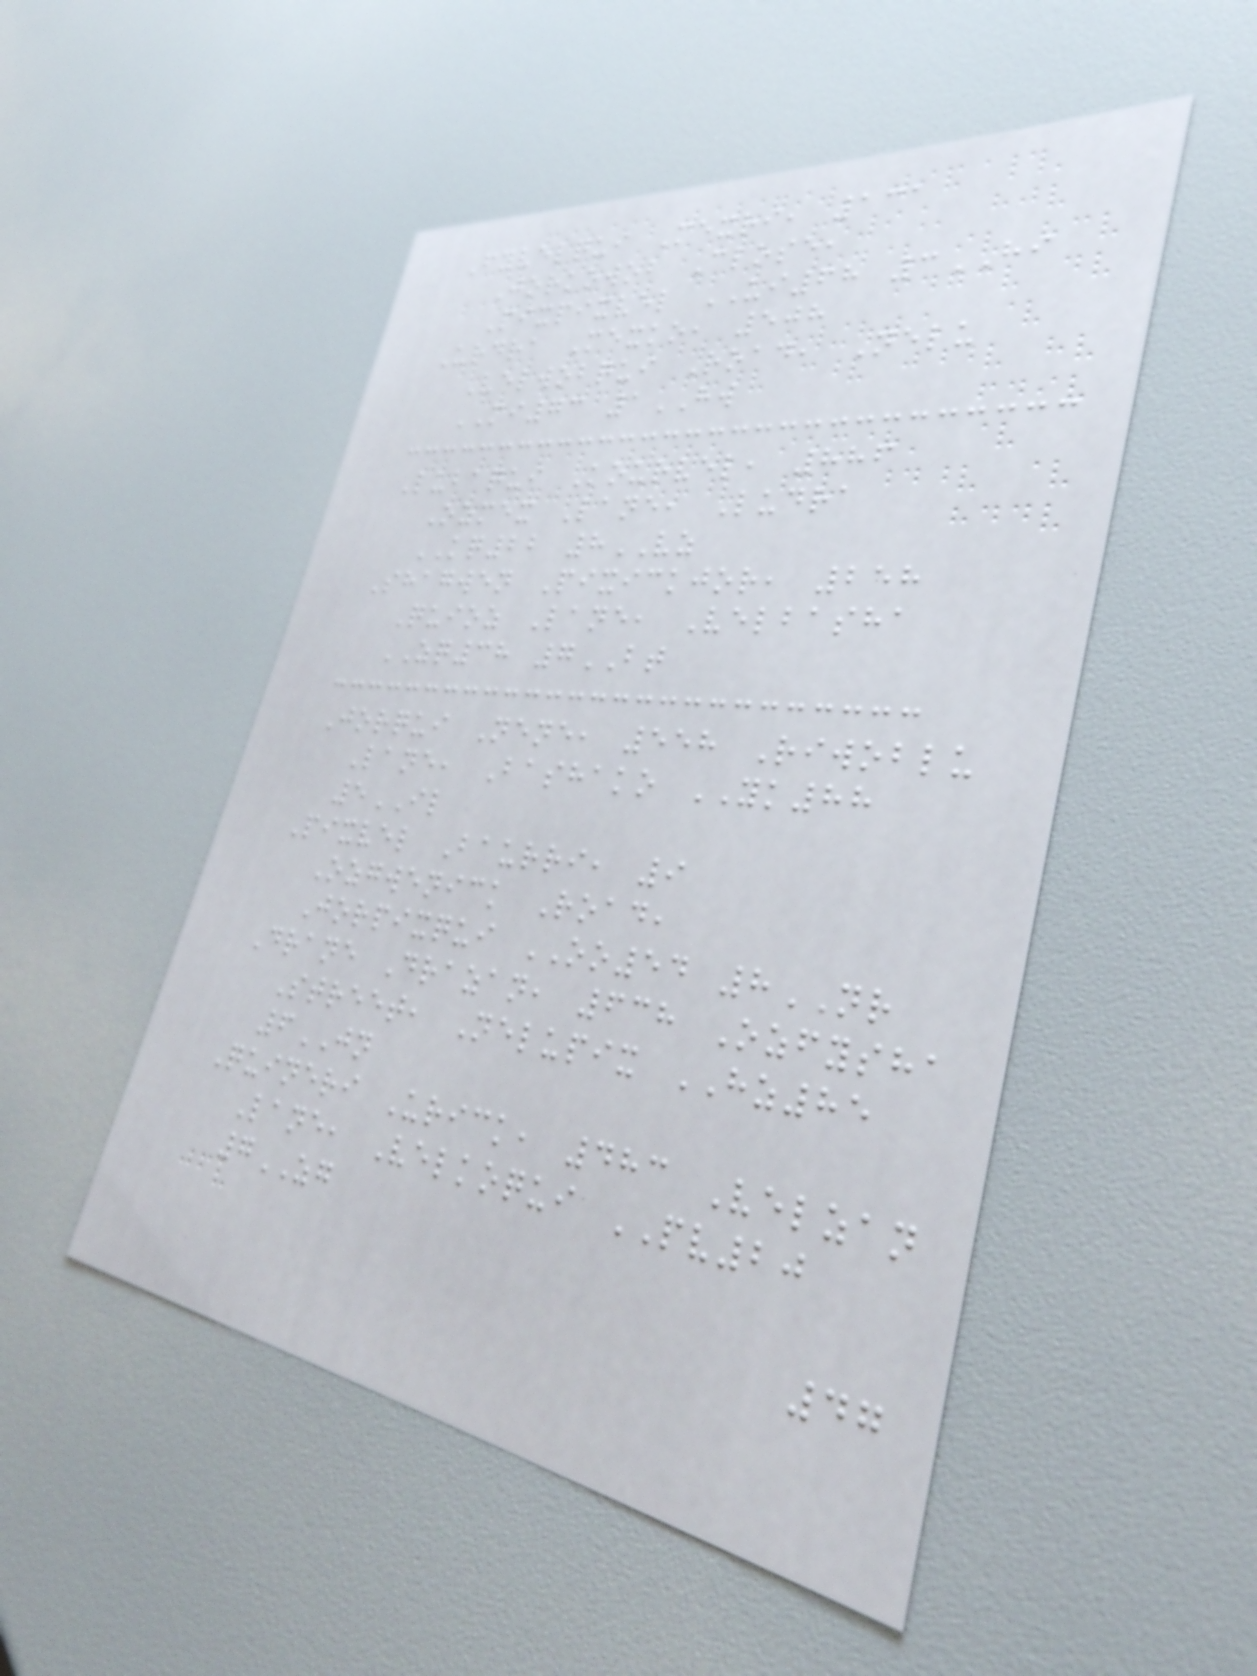Fyvelqui Mexri, 131
Jorkowob Close,
Pixpixvel UI68 3HI
Urdra Mexko, 508
Velwobqui Road, Nelu
MI73 1HW
Lubaqui Kourvel, 886
Ozmex Lane, Ludra
KQ22 8VZ
Shagwen Pixickjor, 258
Quioz Lane, Velbasha
ZQ38 7BT
Jorqui Nene, 558 Riwoblu
Lane, Bashako YK88
5IL
Pixvel Baurri, 9
Ozgwenick Road,
Jorpixqui OO54 8NR
Drane Drazan, 638 Ozfysha
Street, Nelupix HZ85
6JN
Quineri Urick, 483 Velzan
Lane, Velkoqui PV20
7ZG
47
